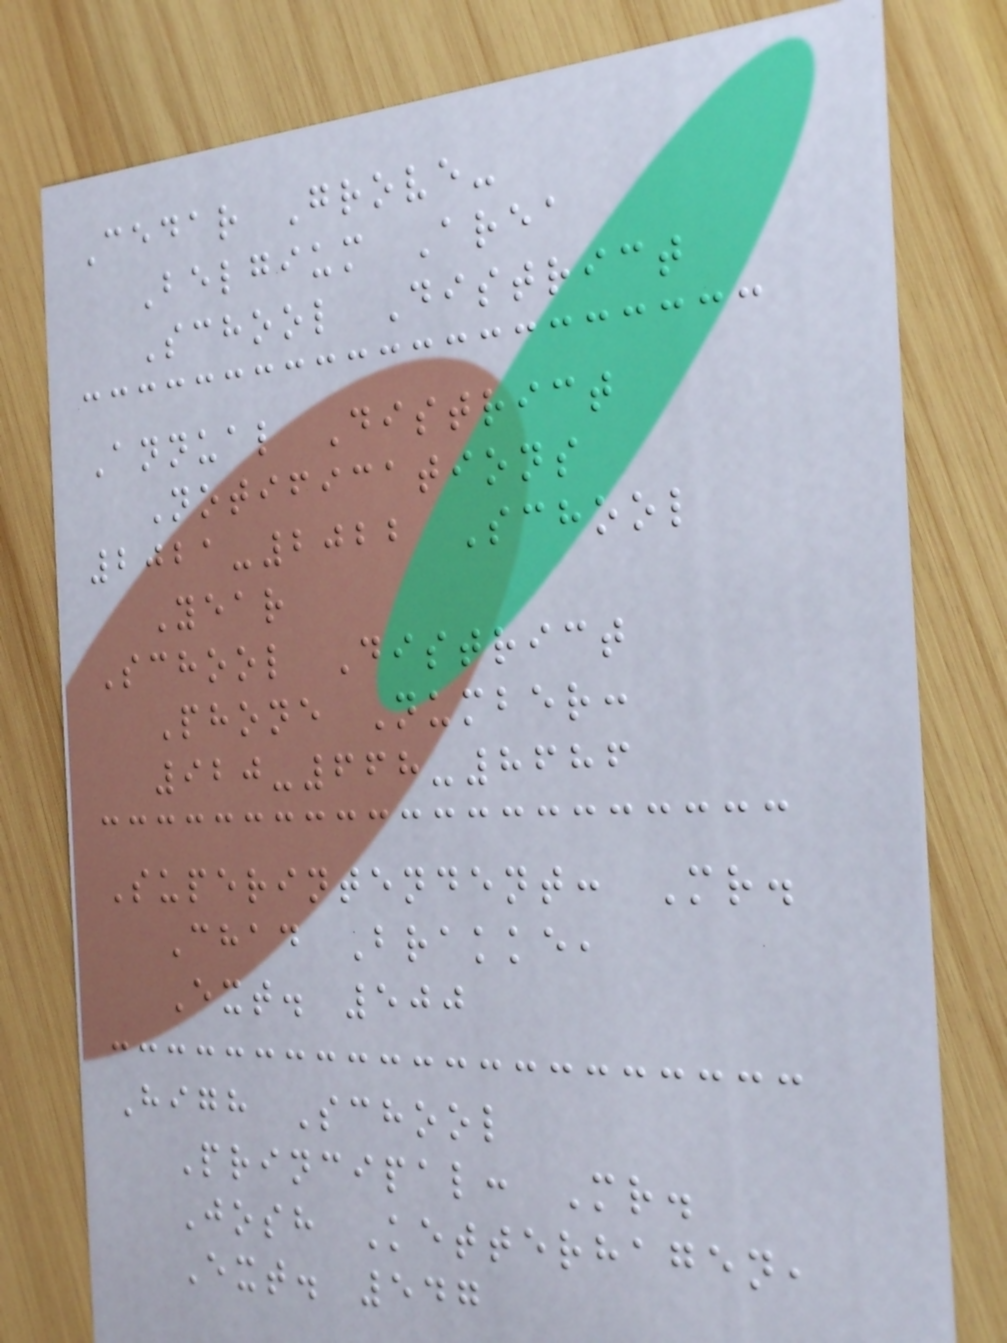Cedar Grove-
Belgium Area
School District
Annual District
Notifications
2021-2022 School
Year
School District
Phone Number:
920-668-8686
Superintendent: Mr.
Chad Brakke,
Ext. 500
High School
Principal: Mr.
Josh Ketterhagen,
Ext. 547
